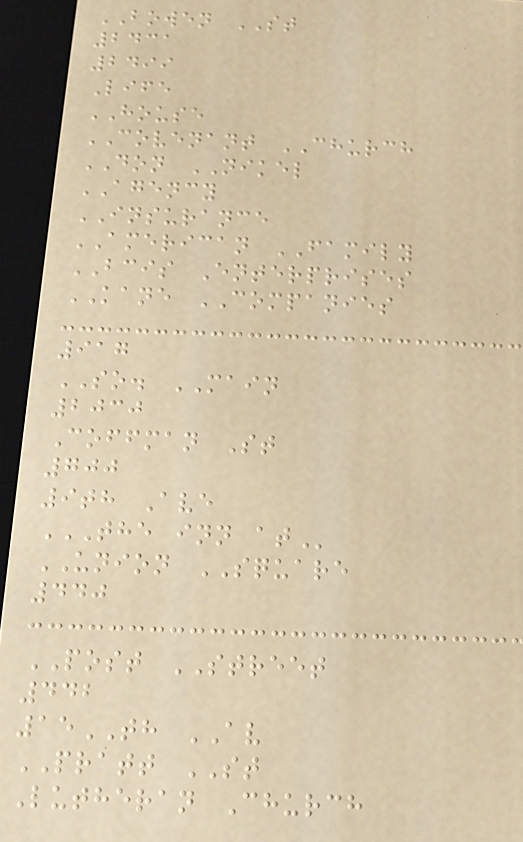BOWEN ST
2431
2499
Life
HOUSE
COVENANT CHURCH
DON NIKEL
AGENCY
INSURANCE
AMERICAN FAMILY
BCIS Enterprises
KANE COMPANIES
917
SO. MAIN
2030
Coffman St
700
9th Ave
THE INN AT
UNION SQUARE
440
POST STREET
442
15TH AV
PRATT ST
Lutheran Church
